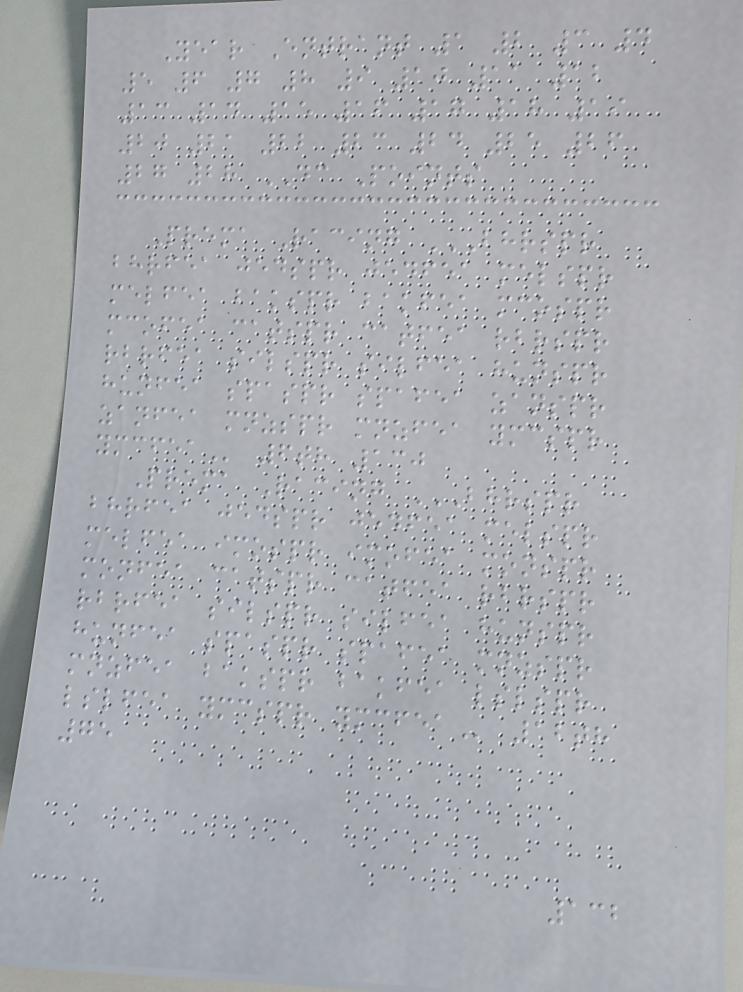Year Entrant 1 2 3 4
5 6 7 8 9 10 11 12
13 14 15 16 17 18 19
20 21 22 23 24 25 26
27 28 DC Points
Prema Racing BHRSPR
BHRFEA JEDSPR JEDFEA MELSPR
MELFEA BAKSPR BAKFEA MCOSPR
MCOFEA CATSPR CATFEA RBRSPR
RBRFEA SILSPR SILFEA HUNSPR
HUNFEA SPASPR SPAFEA ZANSPR
ZANFEA MNZSPR MNZFEA YMCSPR
YMCFEA 6th 130
Prema Racing BHRSPR
BHRFEA JEDSPR JEDFEA MELSPR
MELFEA IMOSPR IMOFEA MONSPR
MONFEA CATSPR CATFEA RBRSPR
RBRFEA SILSPR SILFEA HUNSPR
HUNFEA SPASPR SPAFEA MNZSPR
MNZFEA BAKSPR BAKFEA LSLSPR
LSLFEA YMCSPR YMCFEA 12th
75
132
